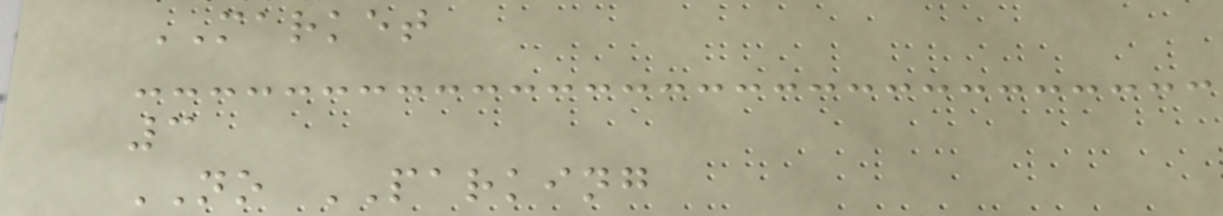MARKET
3
NO PARKING
